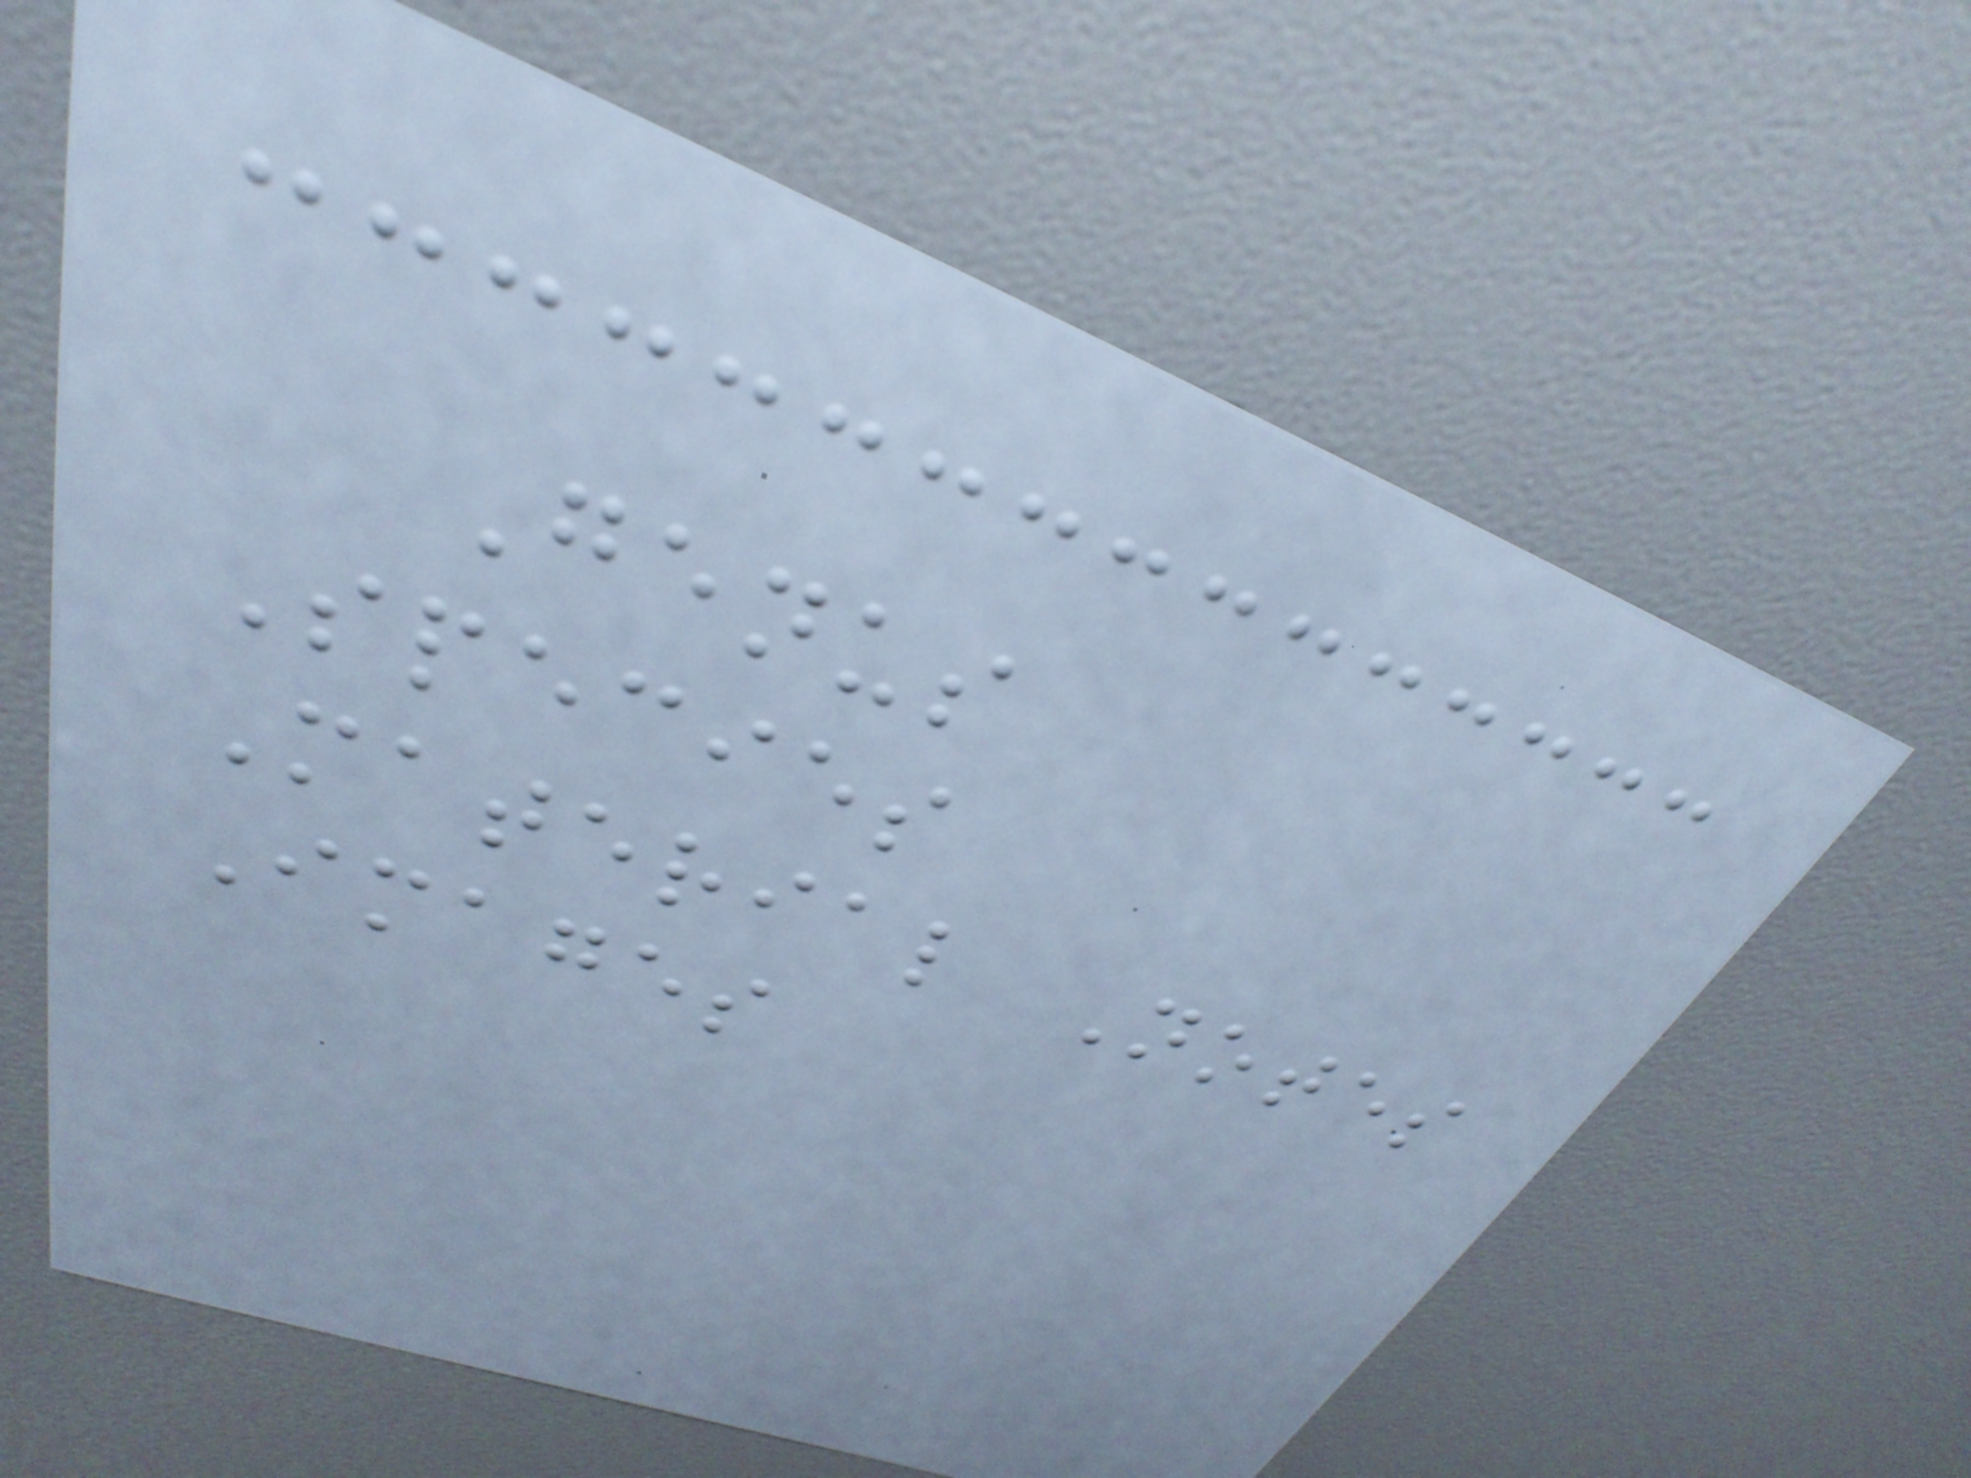Genus
Species
Material Notes
Images
